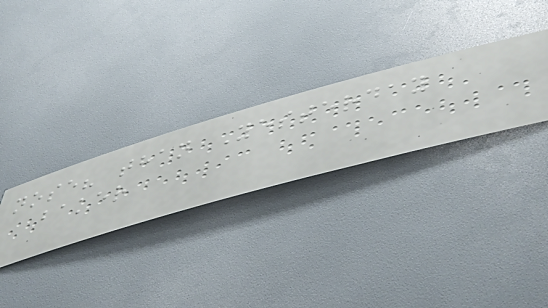nose? than Yesterday
baker
